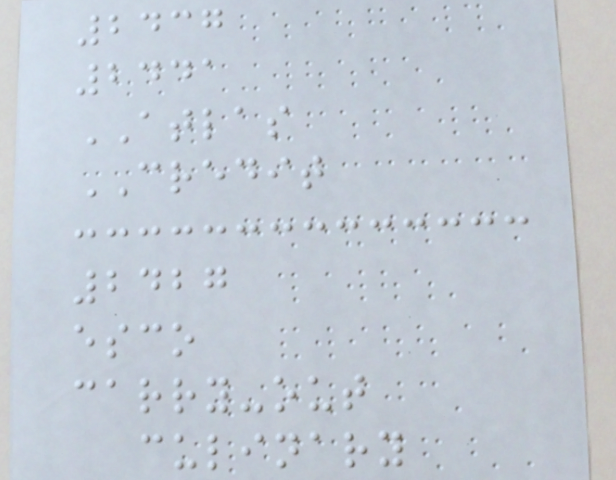2437
2441
ATLAS
CREDIT
2427
esco
carry-out
culinary
